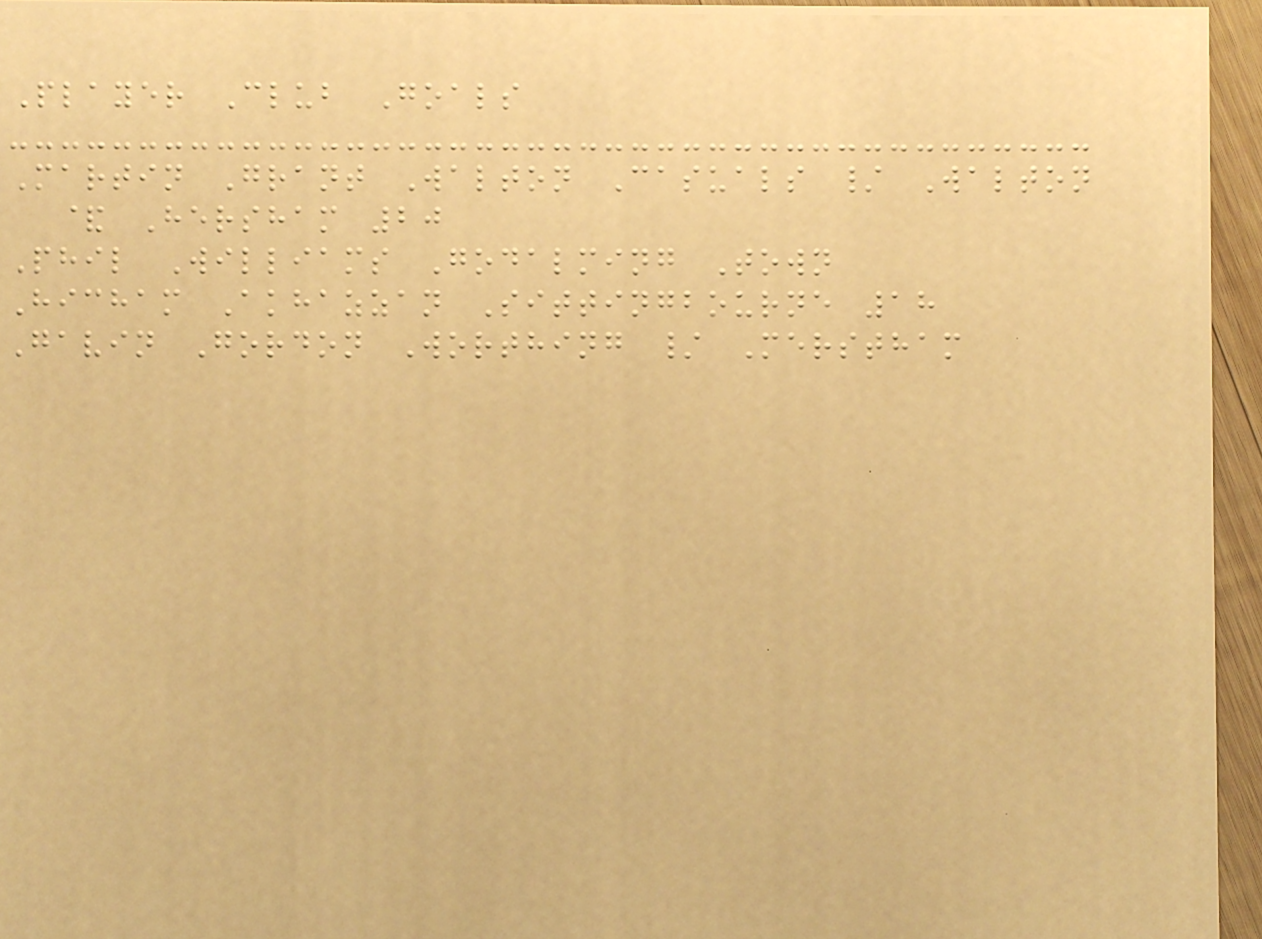Player Club Goals
Martin Grant Walton Casuals / Walton
& Hersham 20
Phil Williams Godalming Town
Hicham Akhazzan Sittingbourne 18
Gavin Gordon Worthing / Merstham
